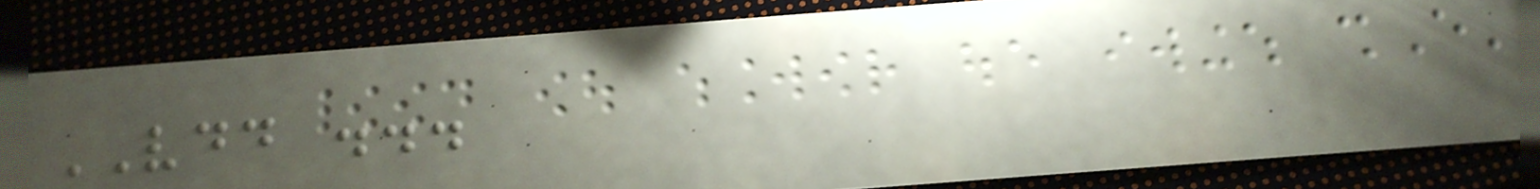VDD ...
